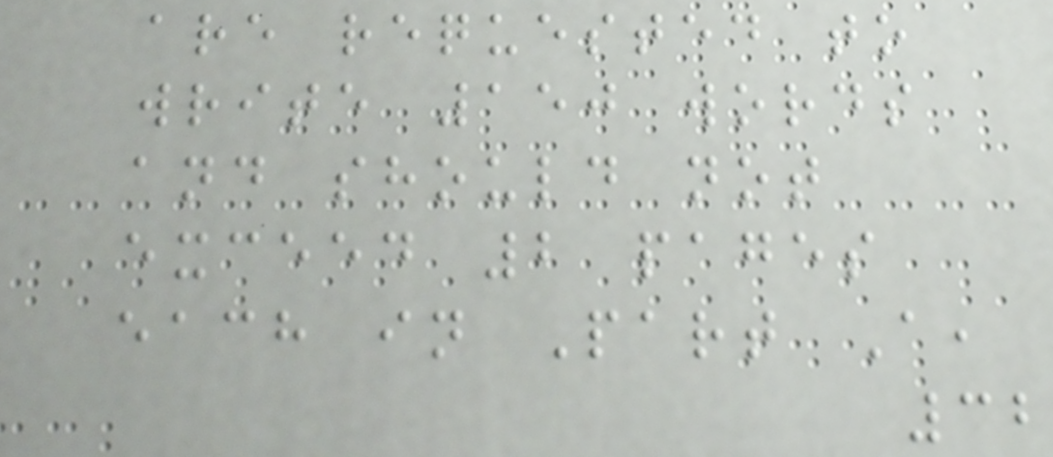are requested to
write 150 words
and should not
exceed 2 pages
each in Part A,
32
